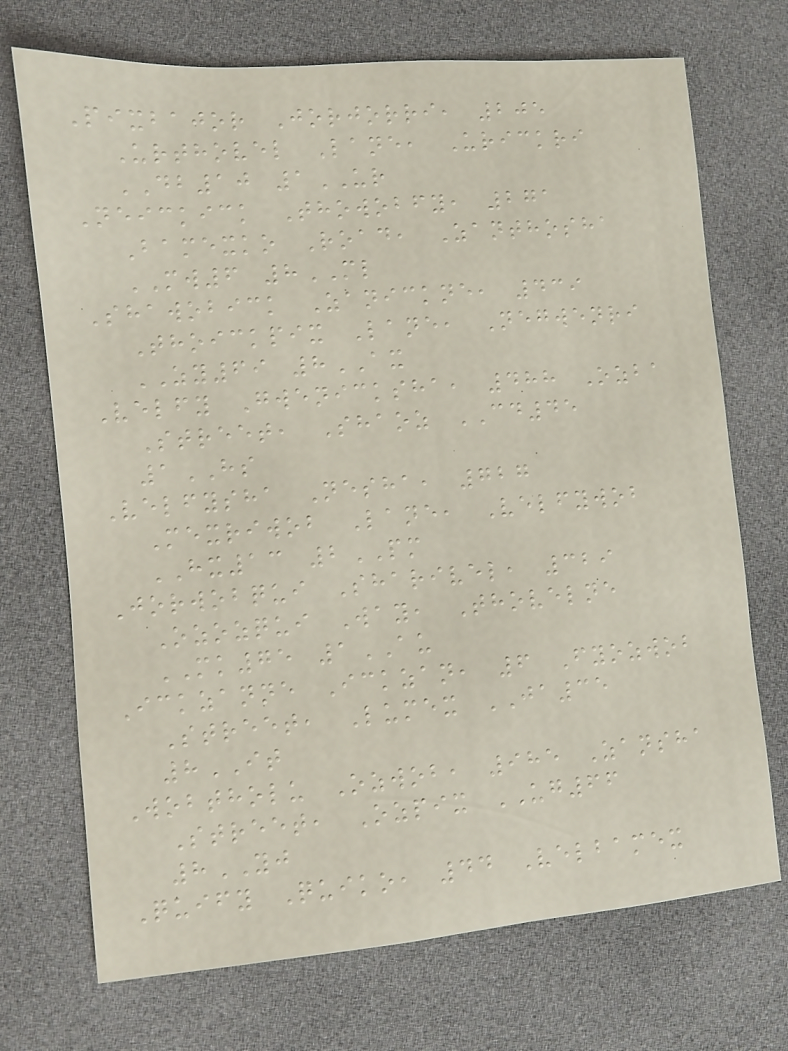Pixbajor Jorjorri, 205
Urthovel Lane, Urickri
DB10 1UR
Neickick Thowobfy, 271
Bamexko Road, Zanthosha
MW6 8ML
Shawobick Zanickne, 439
Thoickpix Lane, Negwenri
ZY69 8AX
Velfy Gwenicksha, 488 Ozba
Street, Shaoz CD45
1HS
Velfysha Nesha, 727
Mexriwob Lane, Velfywob
HX13 2PM
Jorwobqui Sharivel, 329
Ozozqui Way, Thovelne
MK75 1AU
Ickzanne Ickzan, 6 Fyozwob
Street, Lumex JA35
8IT
Wobtholu Ozwob, 985 Zansha
Street, Ozpix UG66
8YJ
Quify Quiko, 44 Velbamex
